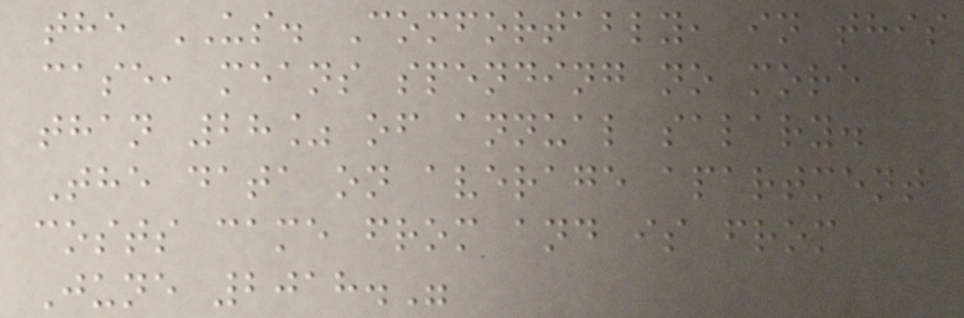the US. Comfortably, in this
case, means spending no more
than 28% of annual salary.
The data on average apartment
costs came from and is from
June 2018."
